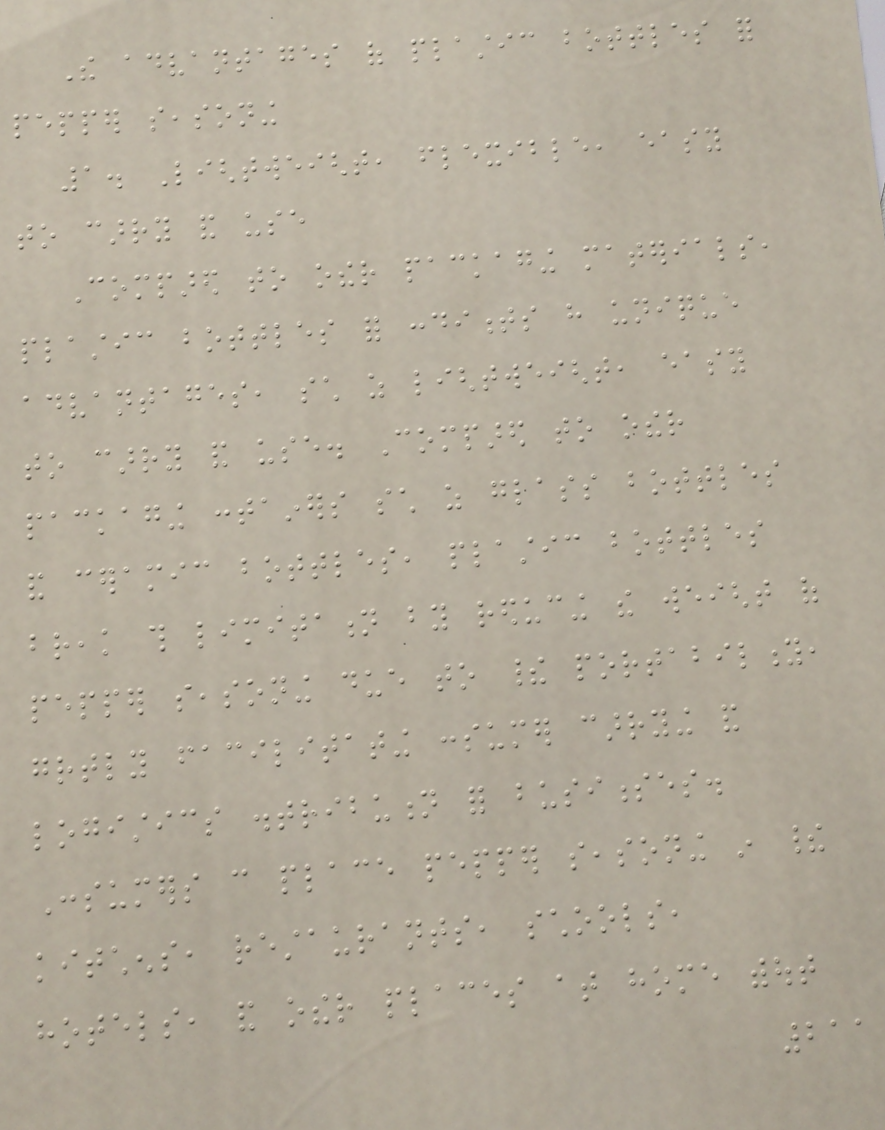The advantages of plastic bottles for
pepper seasoning
1. Lightweight, flexible, easy
to carry and use
Compared to other packaging materials,
plastic bottles for condiments have unique
advantages, such as lightweight, easy
to carry and use. Compared to other
packaging containers such as glass bottles
and ceramic bottles, plastic bottles
break this limitation by reducing the weight of
pepper seasoning due to their portability,
greatly facilitating consumer carrying and
logistics distribution for businesses.
Consumers can place pepper seasoning in their
kitchens, restaurants, schools,
hotels, and other places at home without
211
